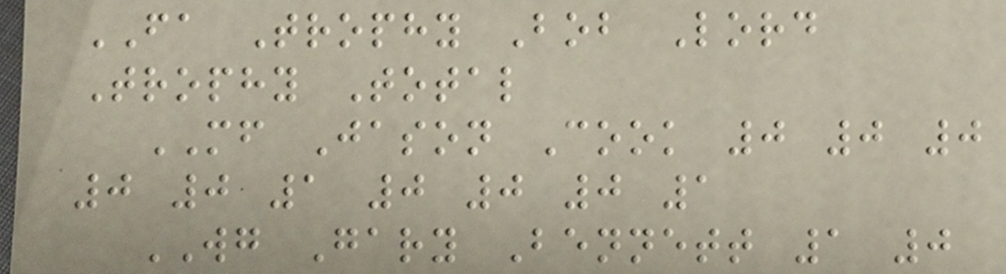FA Trophy Bob Lord
Trophy Total
MF Jason Cook 0 0 0
0 0 1 0 0 0 1
WG Gary Bennett 1 0
